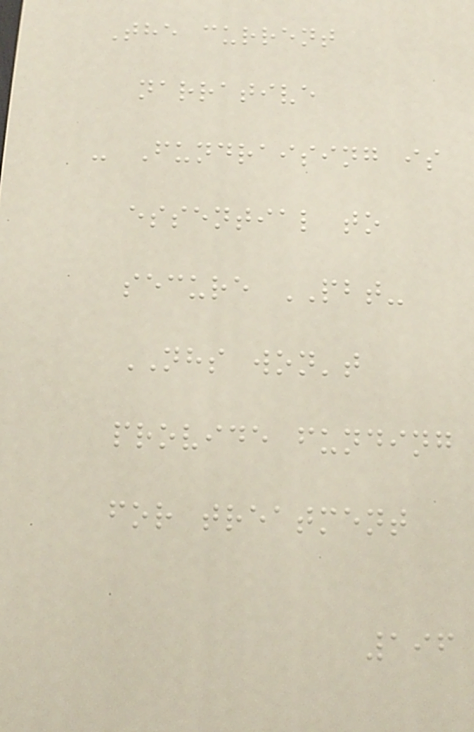The current
narrative
- Fundraising is
essential to
secure PBT-
NHS won't
provide funding
for treatment
196
